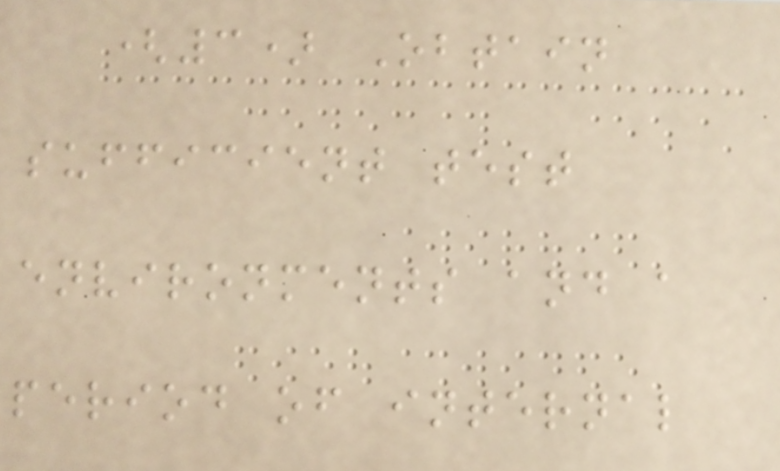(3) Obtain
sufficient test
environments and a
period of internal
